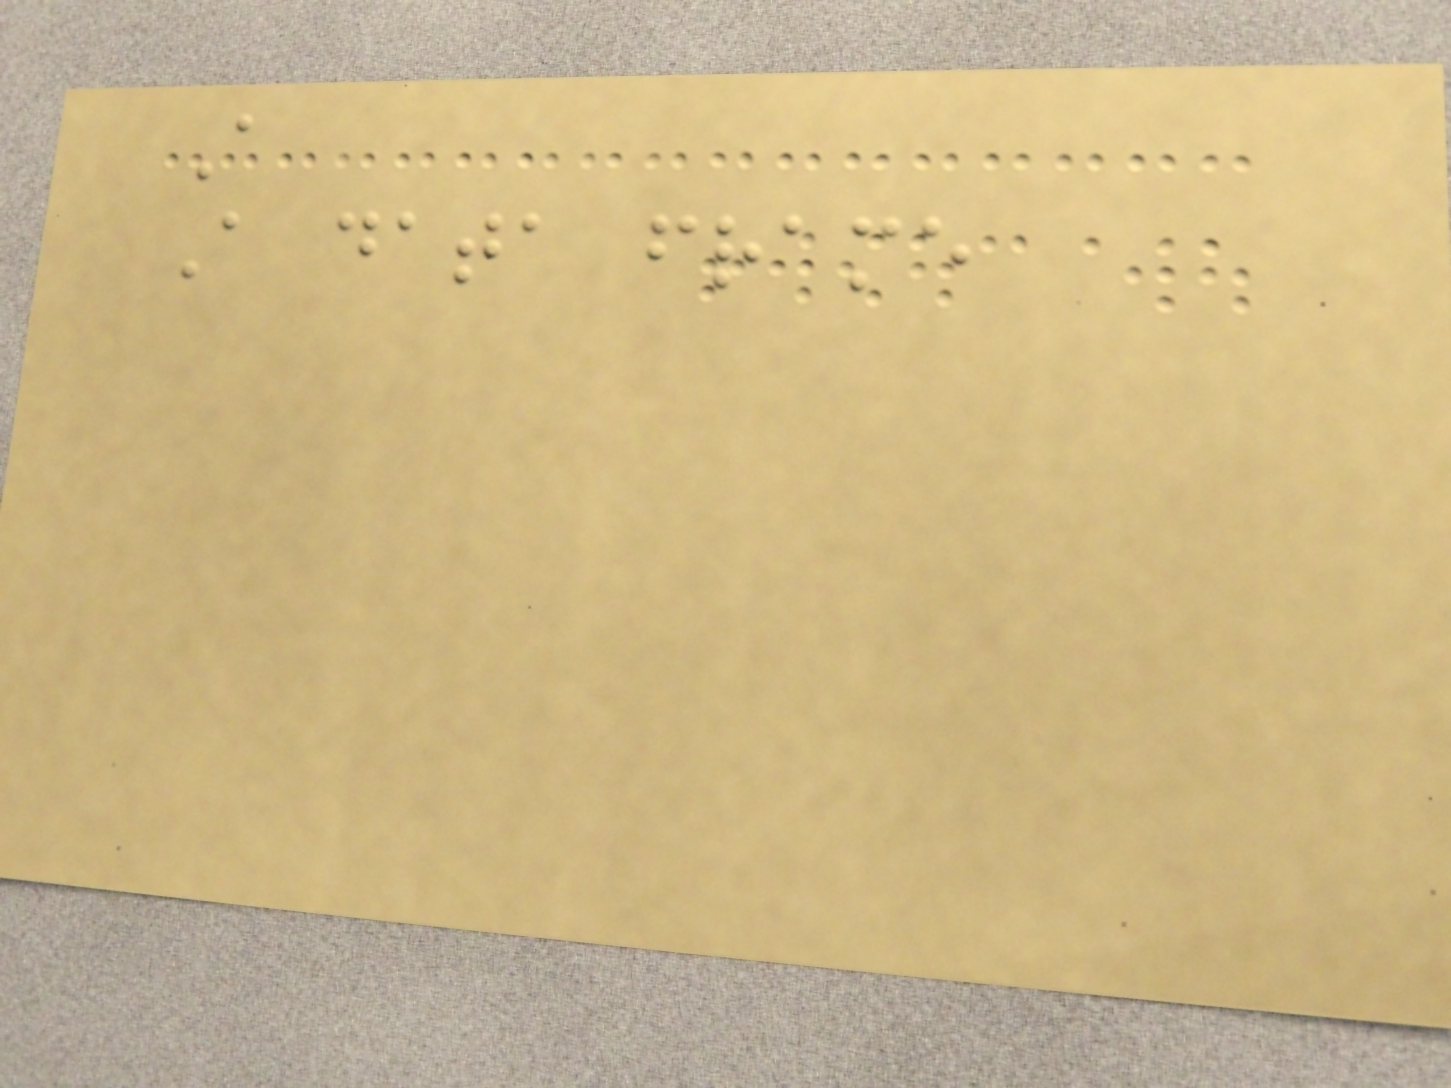A
A data frame
